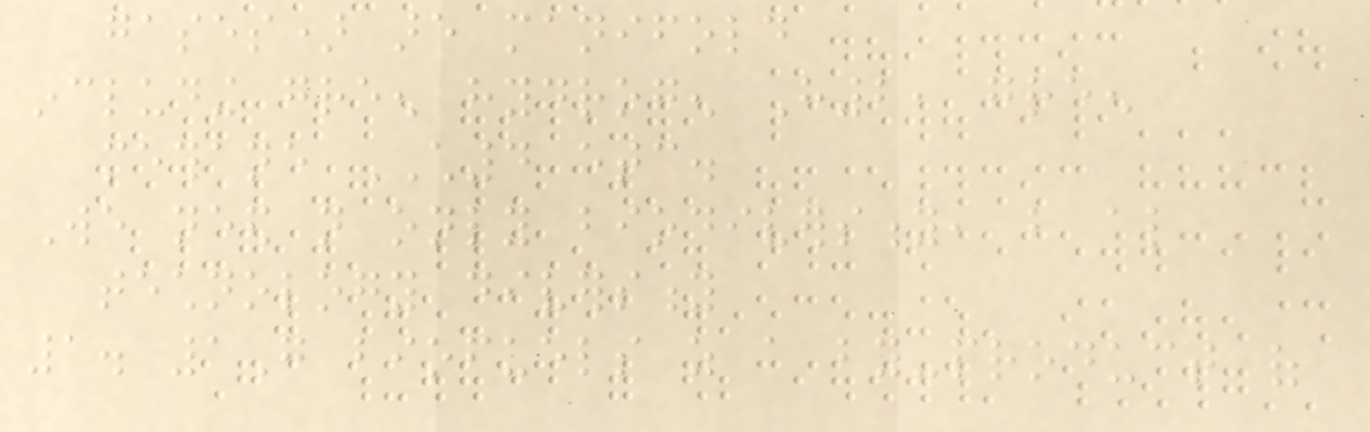gases) are manifold
including green hydrogen H2, green
methane CH4 etc.
We need not only biodiversity, but also
technology diversity
1. 1G biofuels as a by-product of
